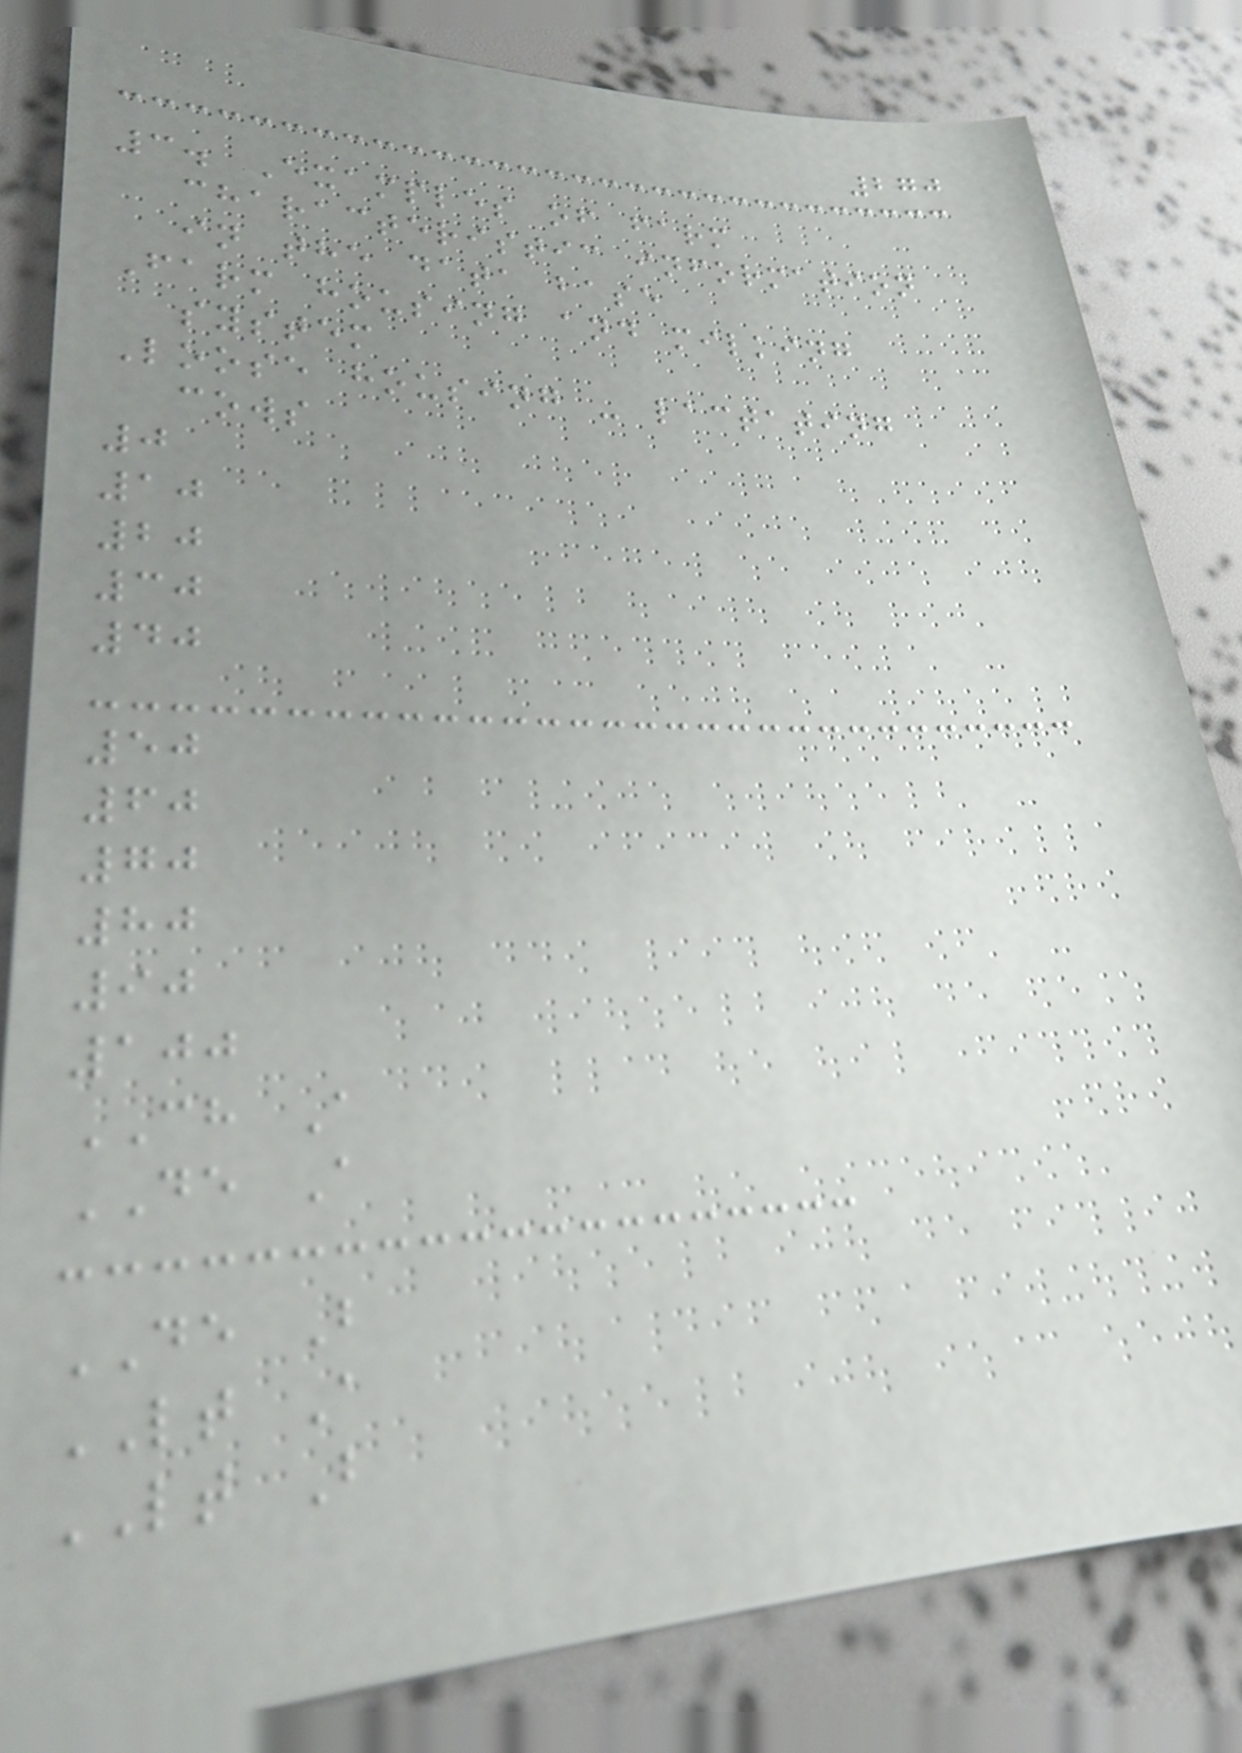270
3. Examples of farm
characteristic information
in the data base
Farm housing and milking
system
Loose housing - lactating
cows
0
10
20
30
40
50
60
70
80
90
100
CH A
DE A
DE B
LT A
LT B
